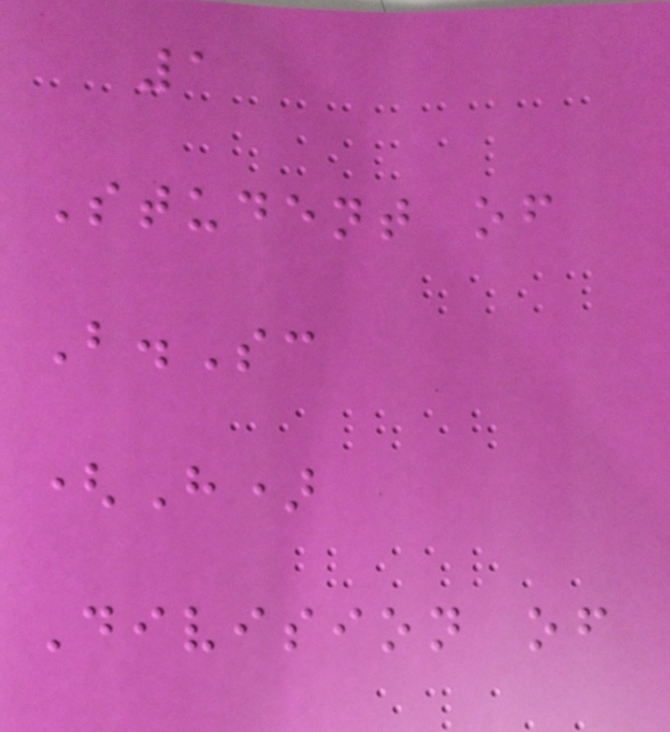1
Student of
B.Sc
(H)
Division of
